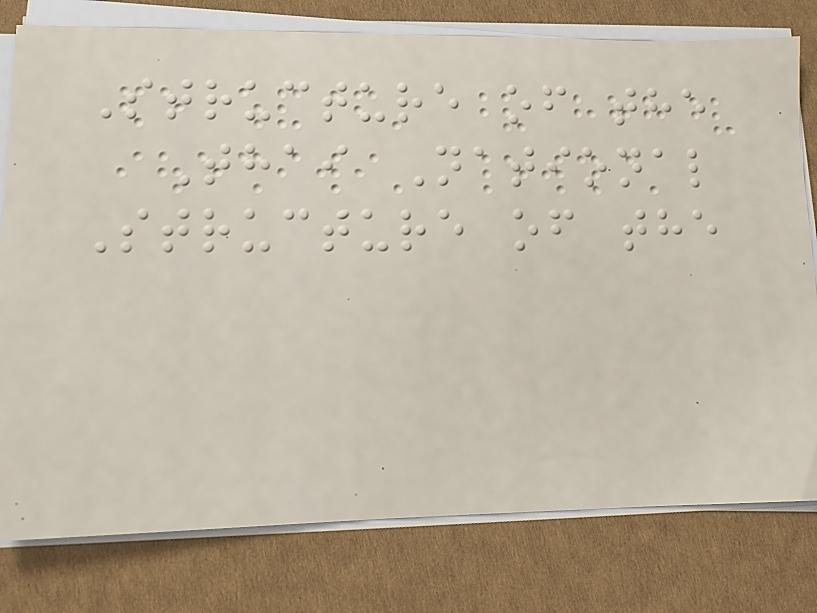Structure of the
Thai National
Structure of the
